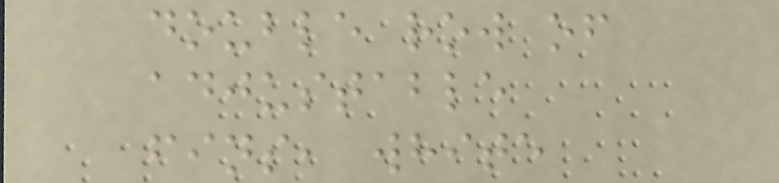double row of
adjustable
fins, white
